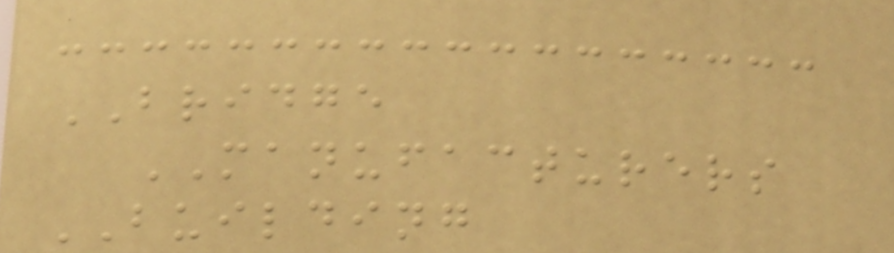BRIDGE
MANUFACTURERS
BUILDING
